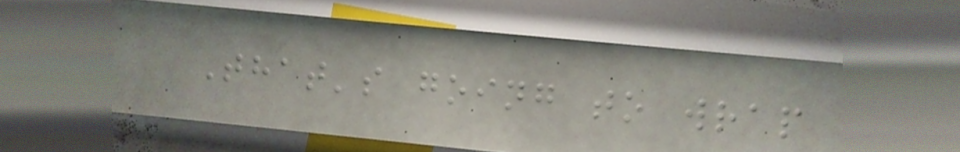That's going to wrap
